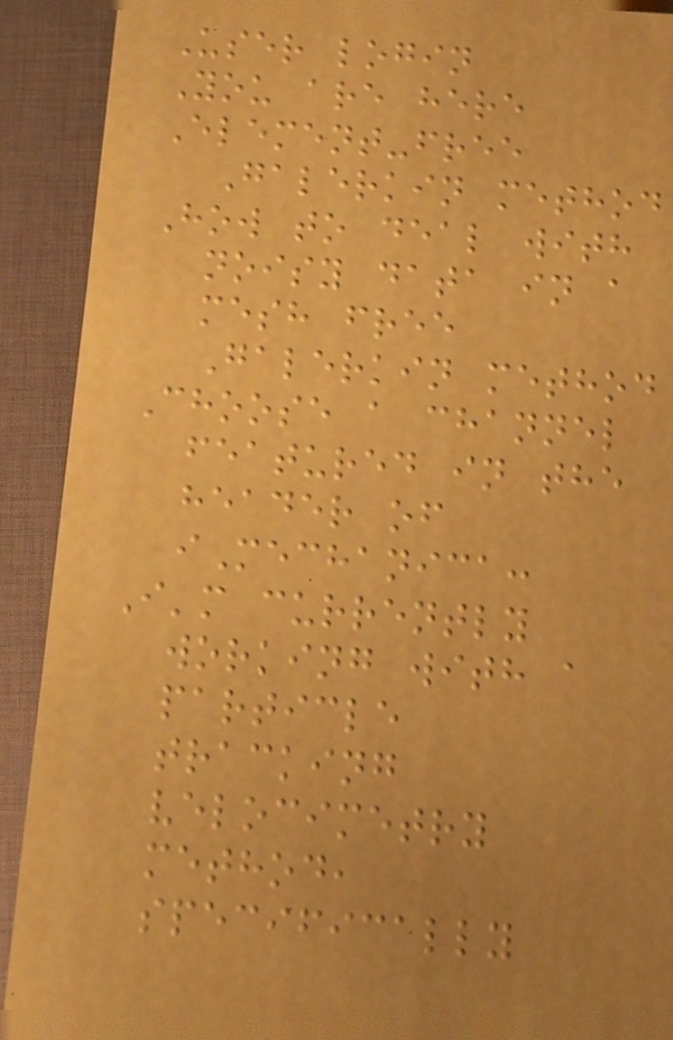User login
You are here
Element-free
Galerkin method
How to deal with
noisy data in a
mesh free
Galerkin method
Choose a channel
featured in the
header of
iMechanica:
I'm currently
working with a
particle
tracking
velocimetry
method,
specifically
